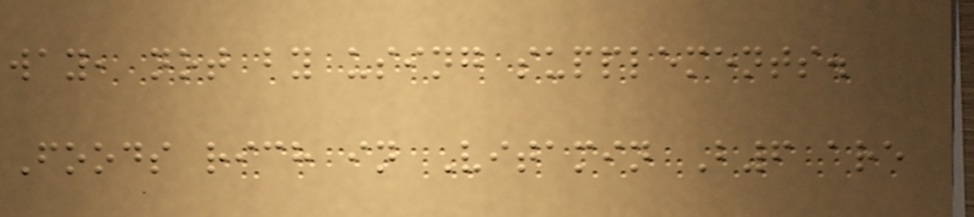way, not by using supplements.
Foods rich in Vitamin B6 are
